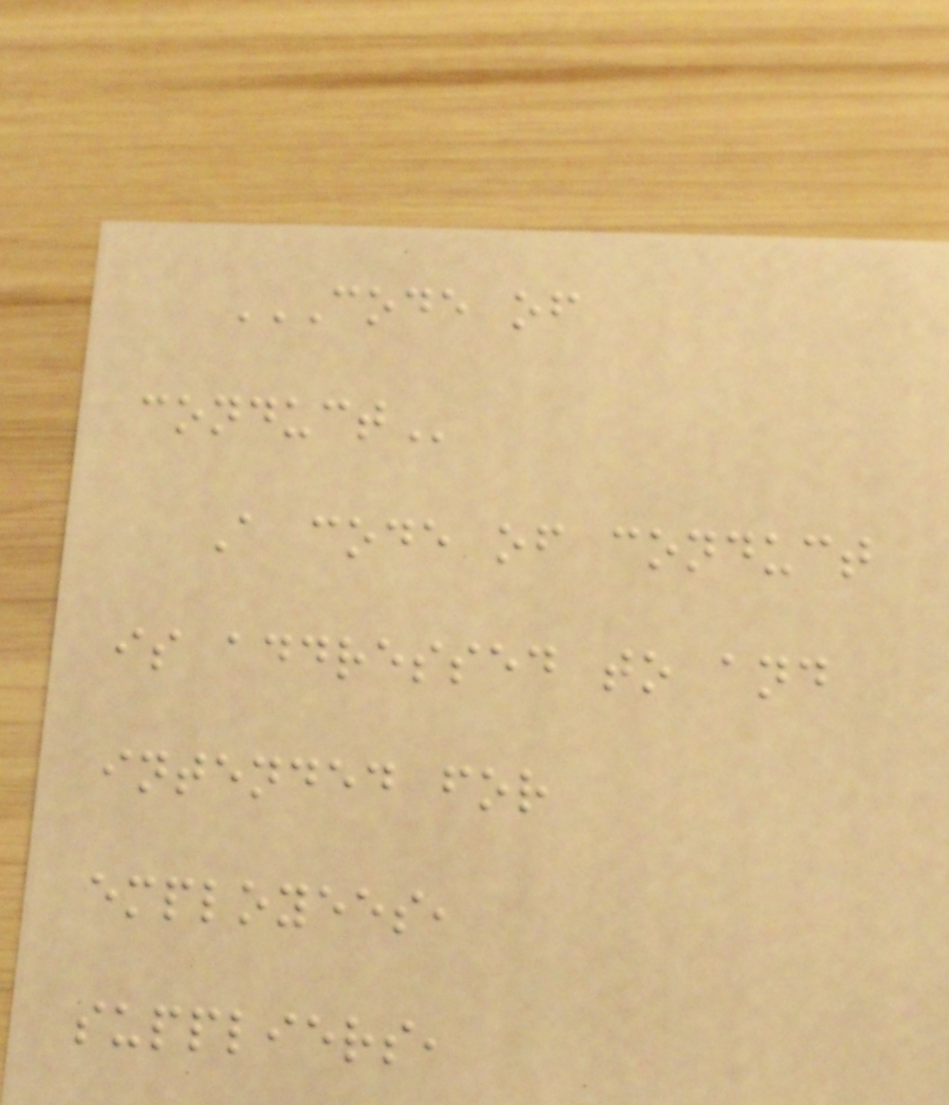CODE OF
CONDUCT
A code of conduct
is addressed to and
intended for
employees,
suppliers,
